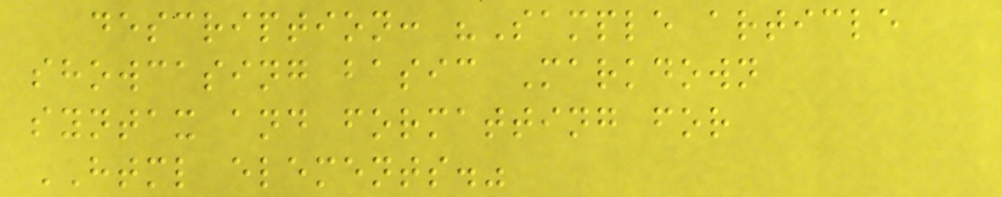description: "Sample article
showcasing basic Markdown
syntax and formatting for
HTML elements."
